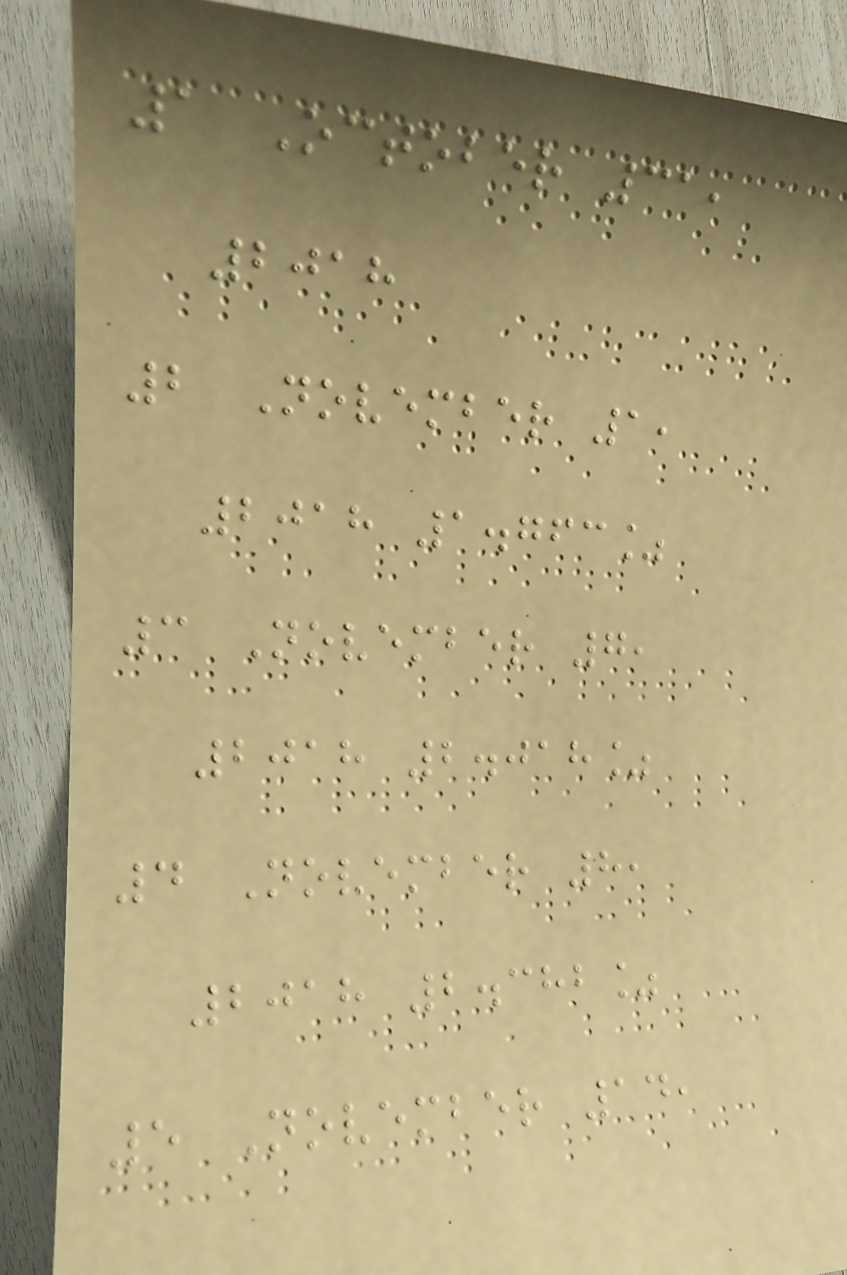1 October 31,
2018
2 November 1,
2018 1.763%
3 November 7,
2018 2.018%
4 November 8,
2018 2.382%
5 November 14,
